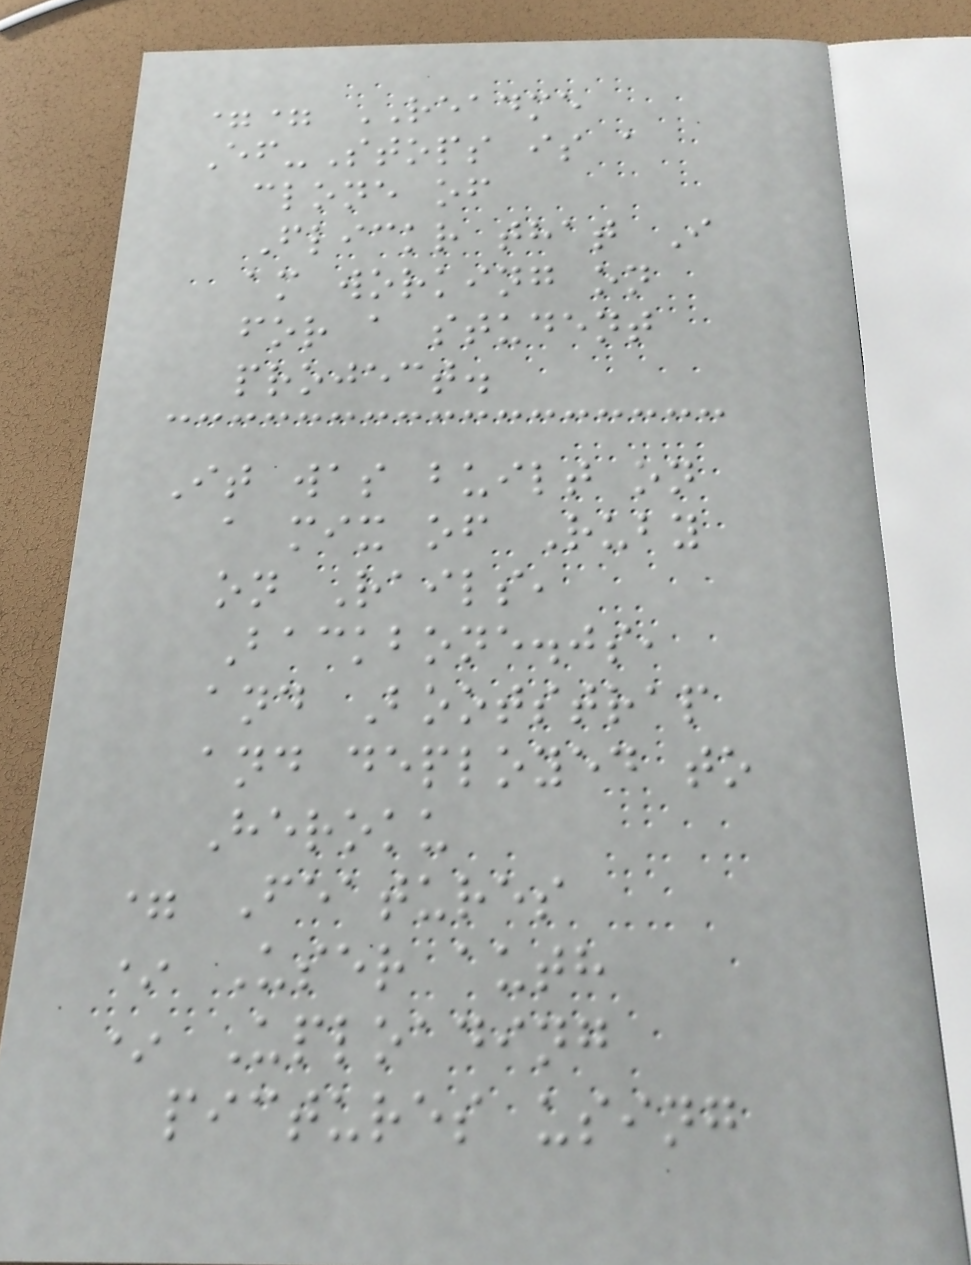== README
Ef-Stops is a
clone of
Flickr that I
am working on
for a student
project.
It was built on
a mix of Ruby
on Rails,
Backbone.js,
and Bootstrap
and deployed to
Heroku
= Features
* User auth
* Uploading
pictures using
